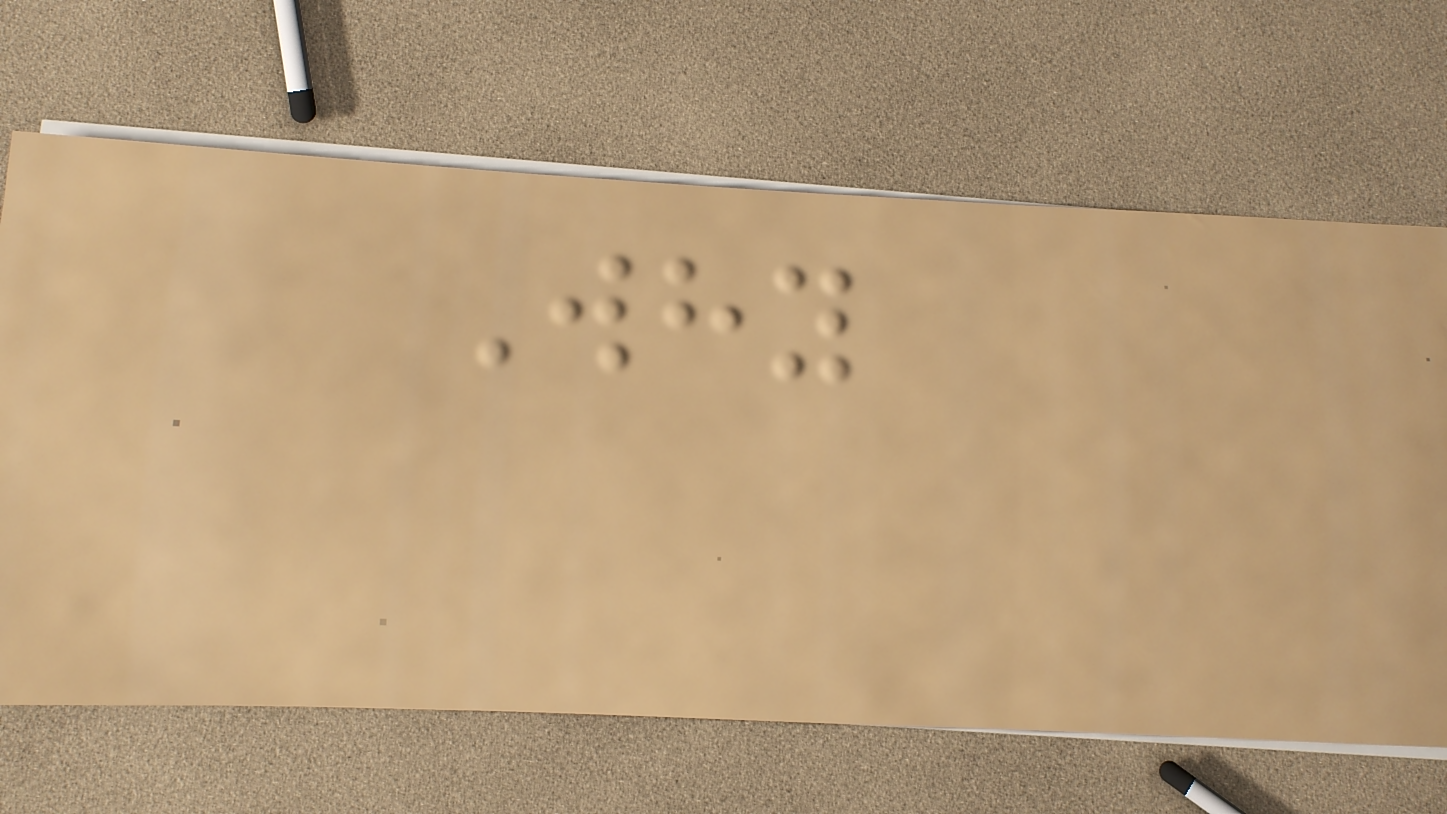Why
